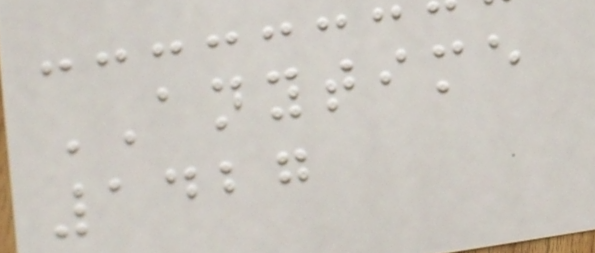ANYTIME
1427
